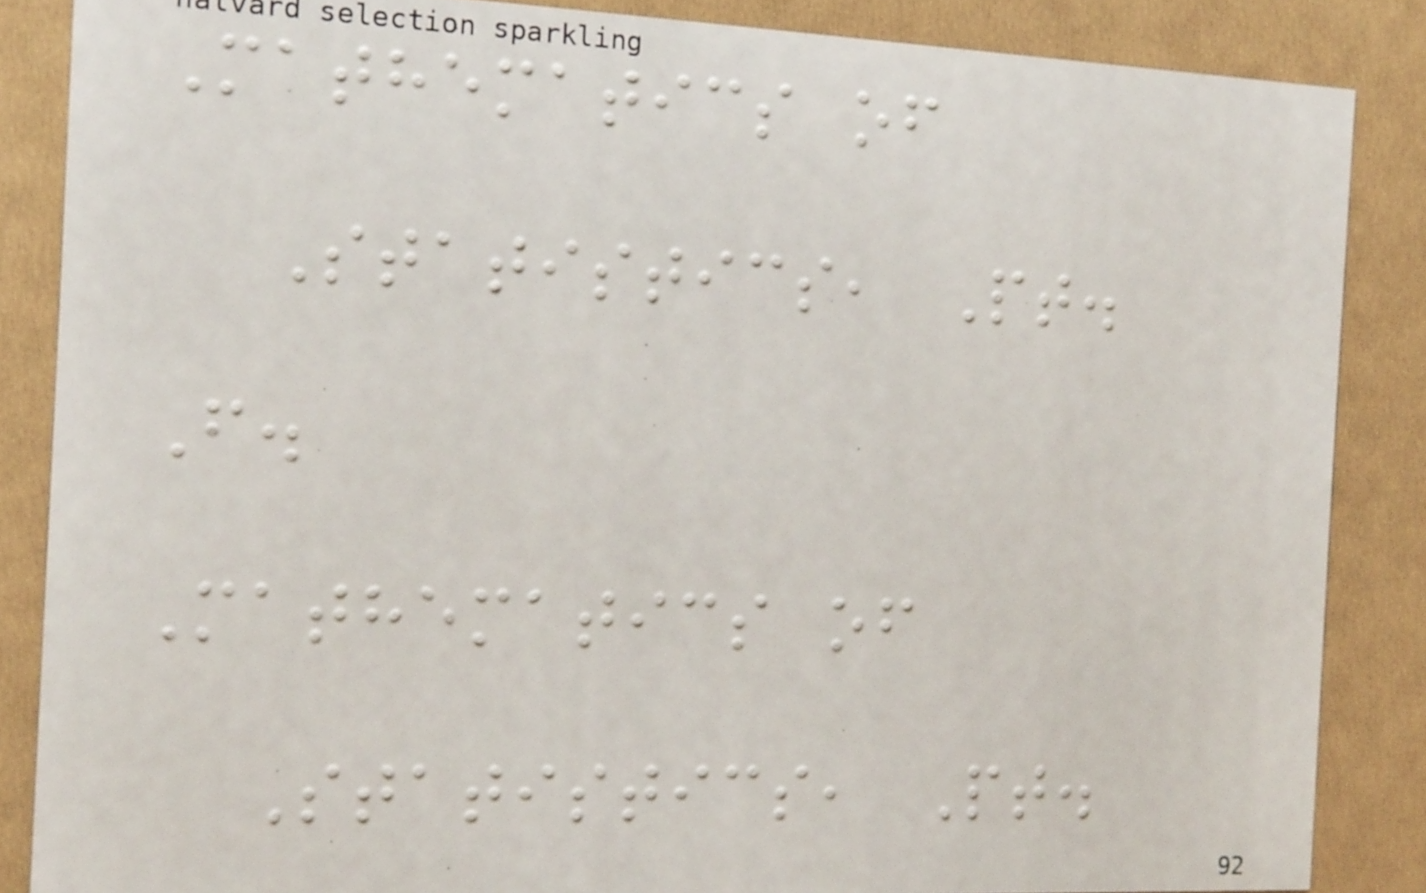Mathematics of
Statistics, Pt.
F.
Mathematics of
Statistics, Pt.
